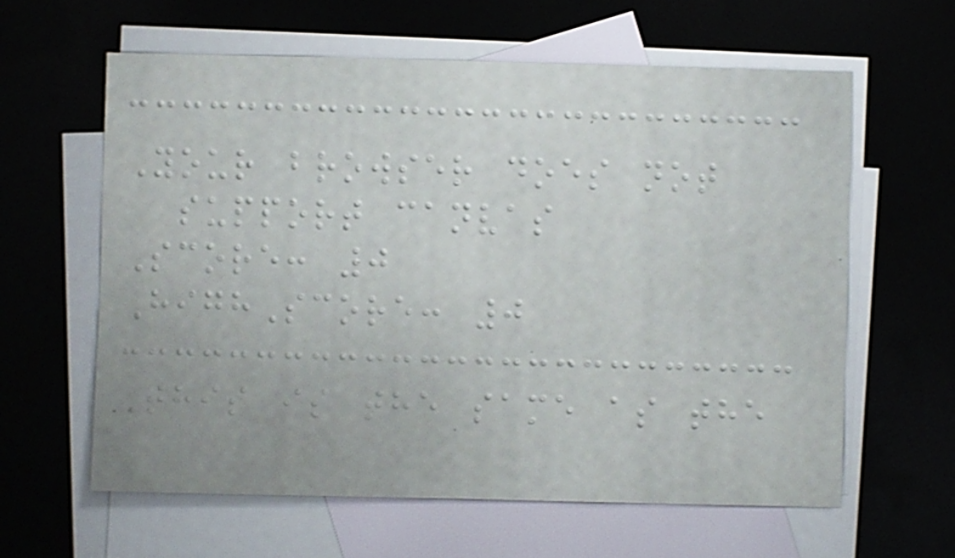Your browser does not
support canvas
Score: 0
HighScore: 0
This is the same as the
